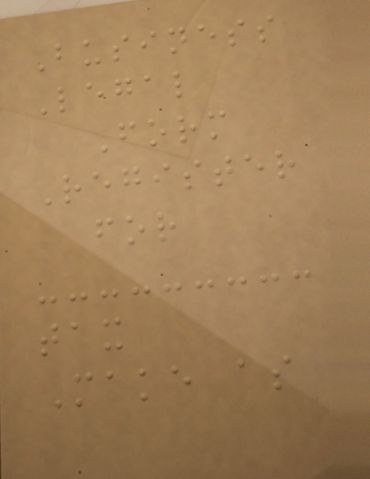Business
Legal
Form
Register
for
tax
Make as
